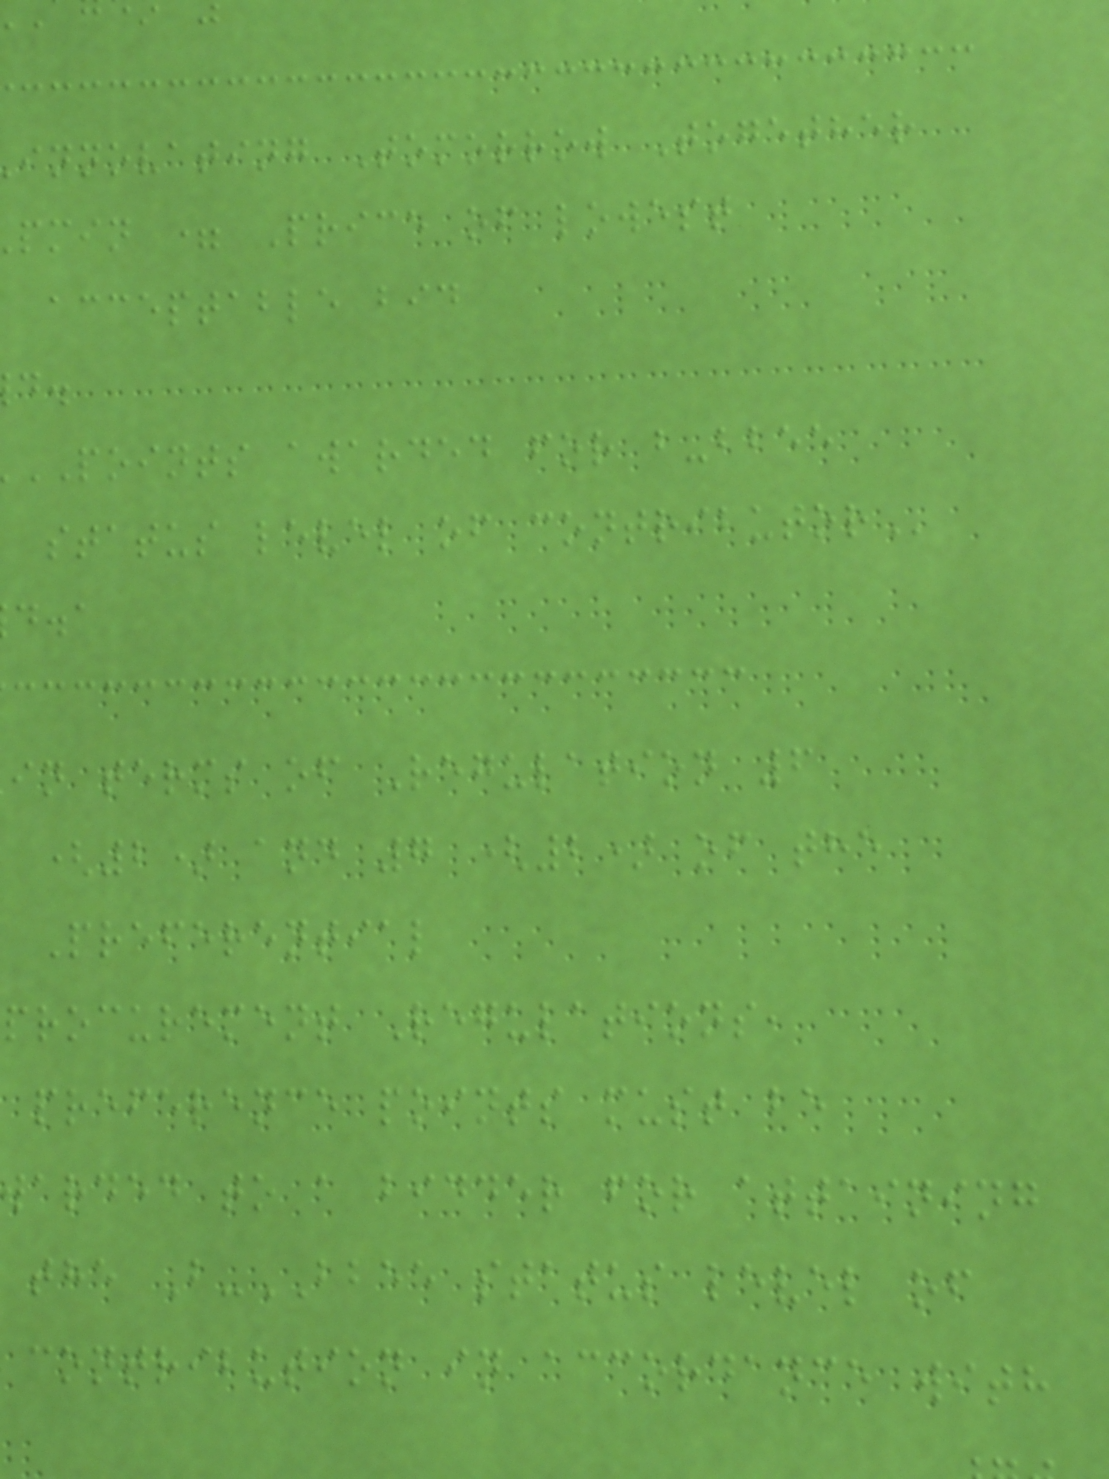innovating Tomorrow Together
pmin = Price of lowest
acceptable bid
POINTS awarded for b-bbee
status level of
in terms of Regulation 6
(2) and 7 (2) of the
Preferential
procurement Regulations,
preference points must be
warded to a bidder for attaining
the B-BBEE status level of
contribution in accordance with
